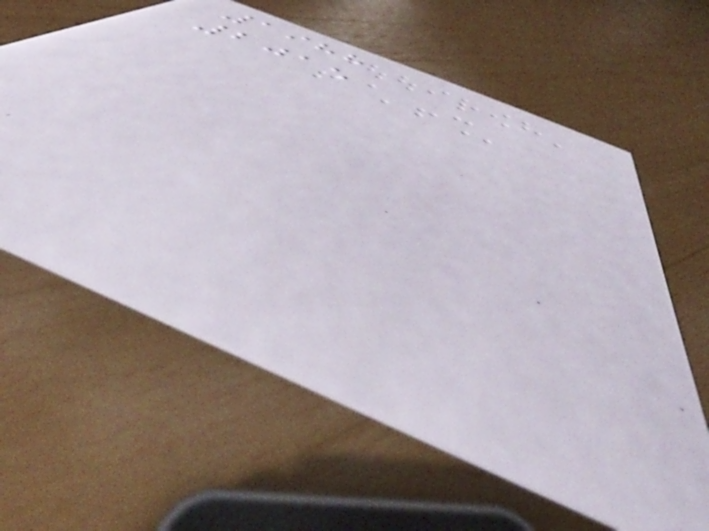1988
2015
